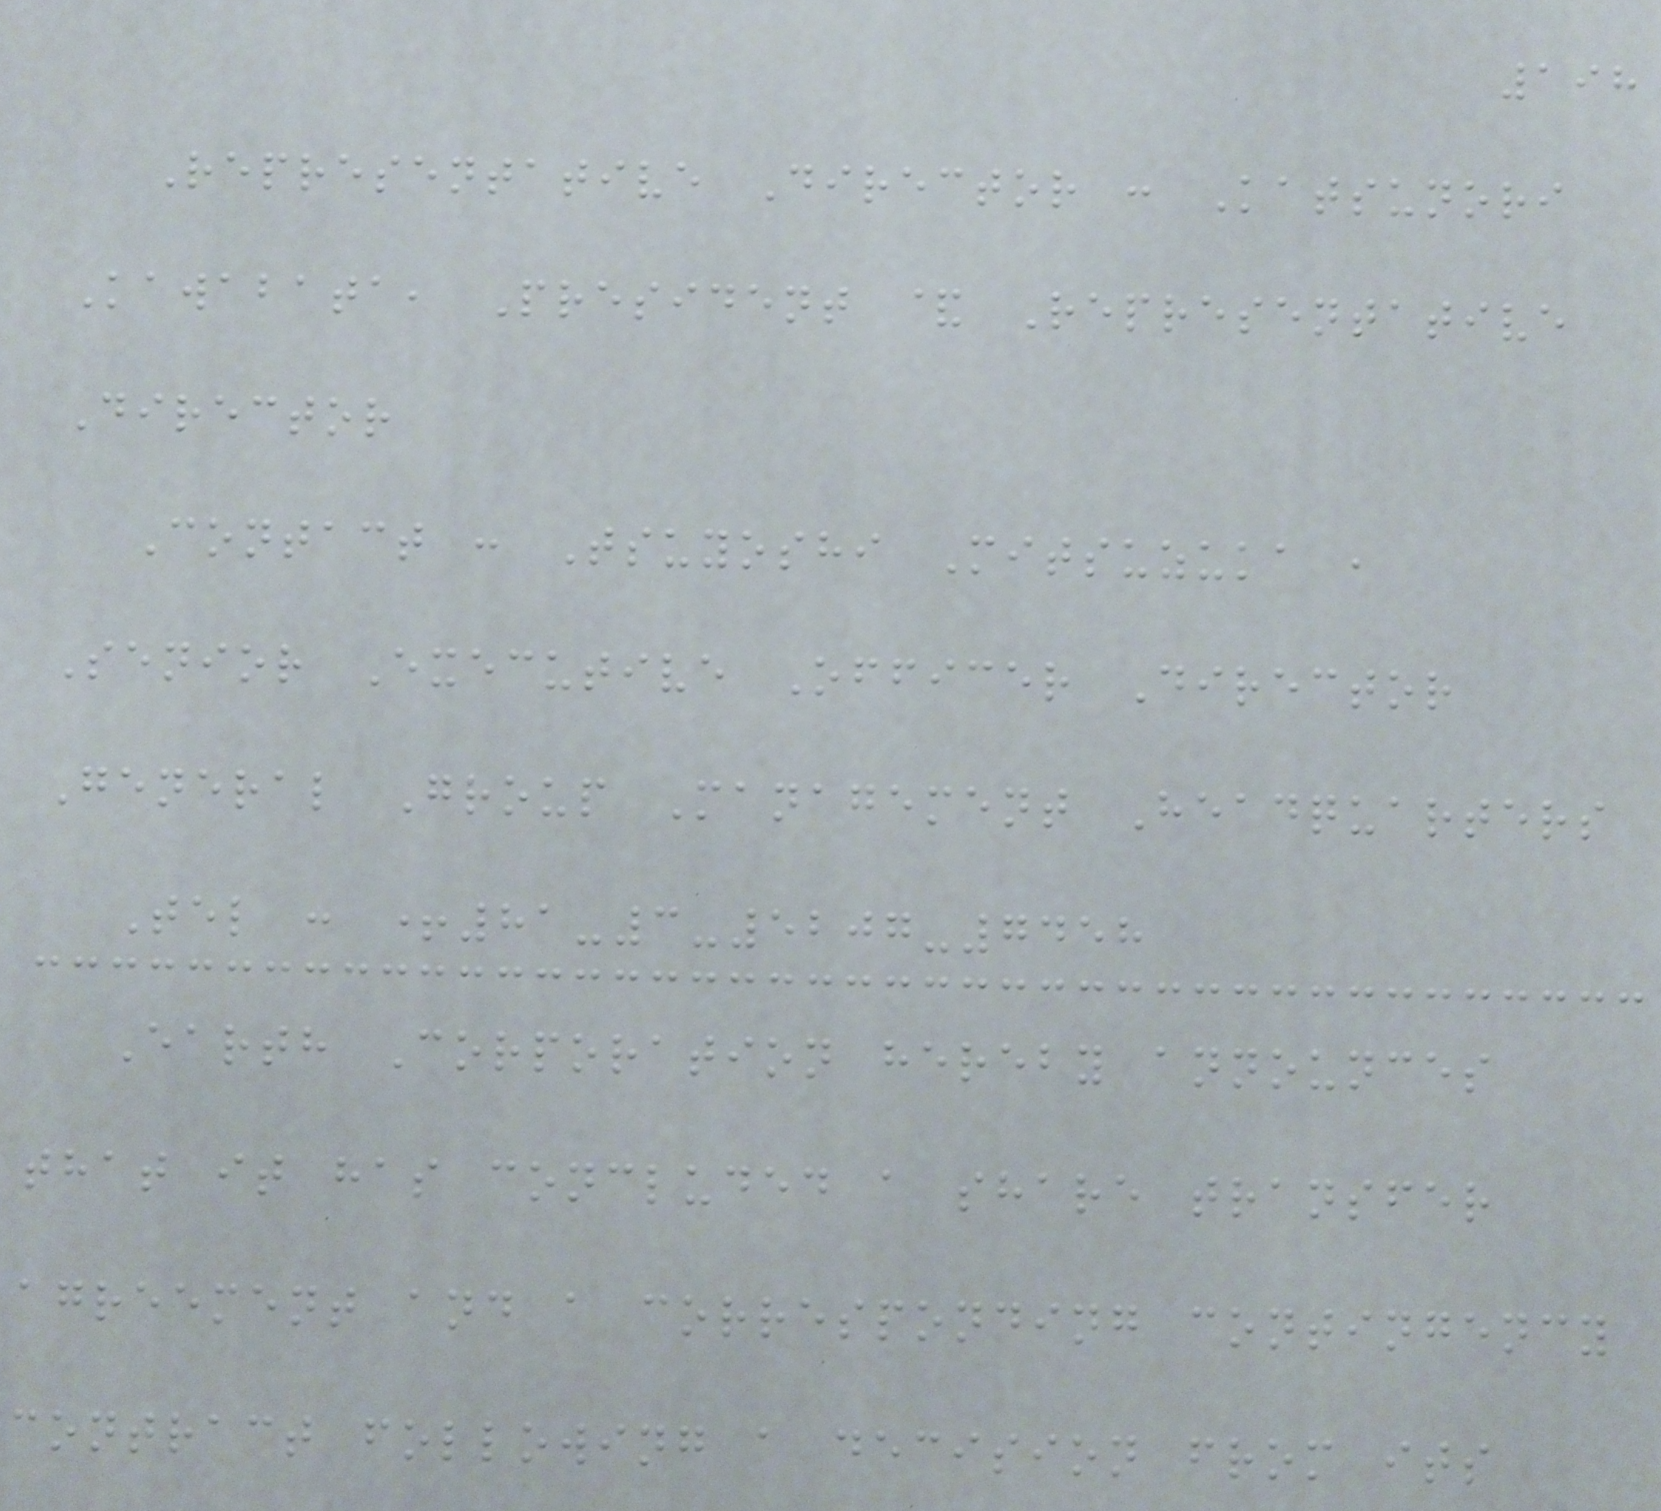198
Representative Director : Katsunori
Kawabata, President & Representative
Director
Contact : Tsuyoshi Mitsuzuka ,
Senior Executive Officer Director
General Group Management Headquarters
Tel : +81-3-5207-7458
Earth Corporation hereby announces
that it has concluded a share transfer
agreement and a corresponding contingency
contract following a decision from its
